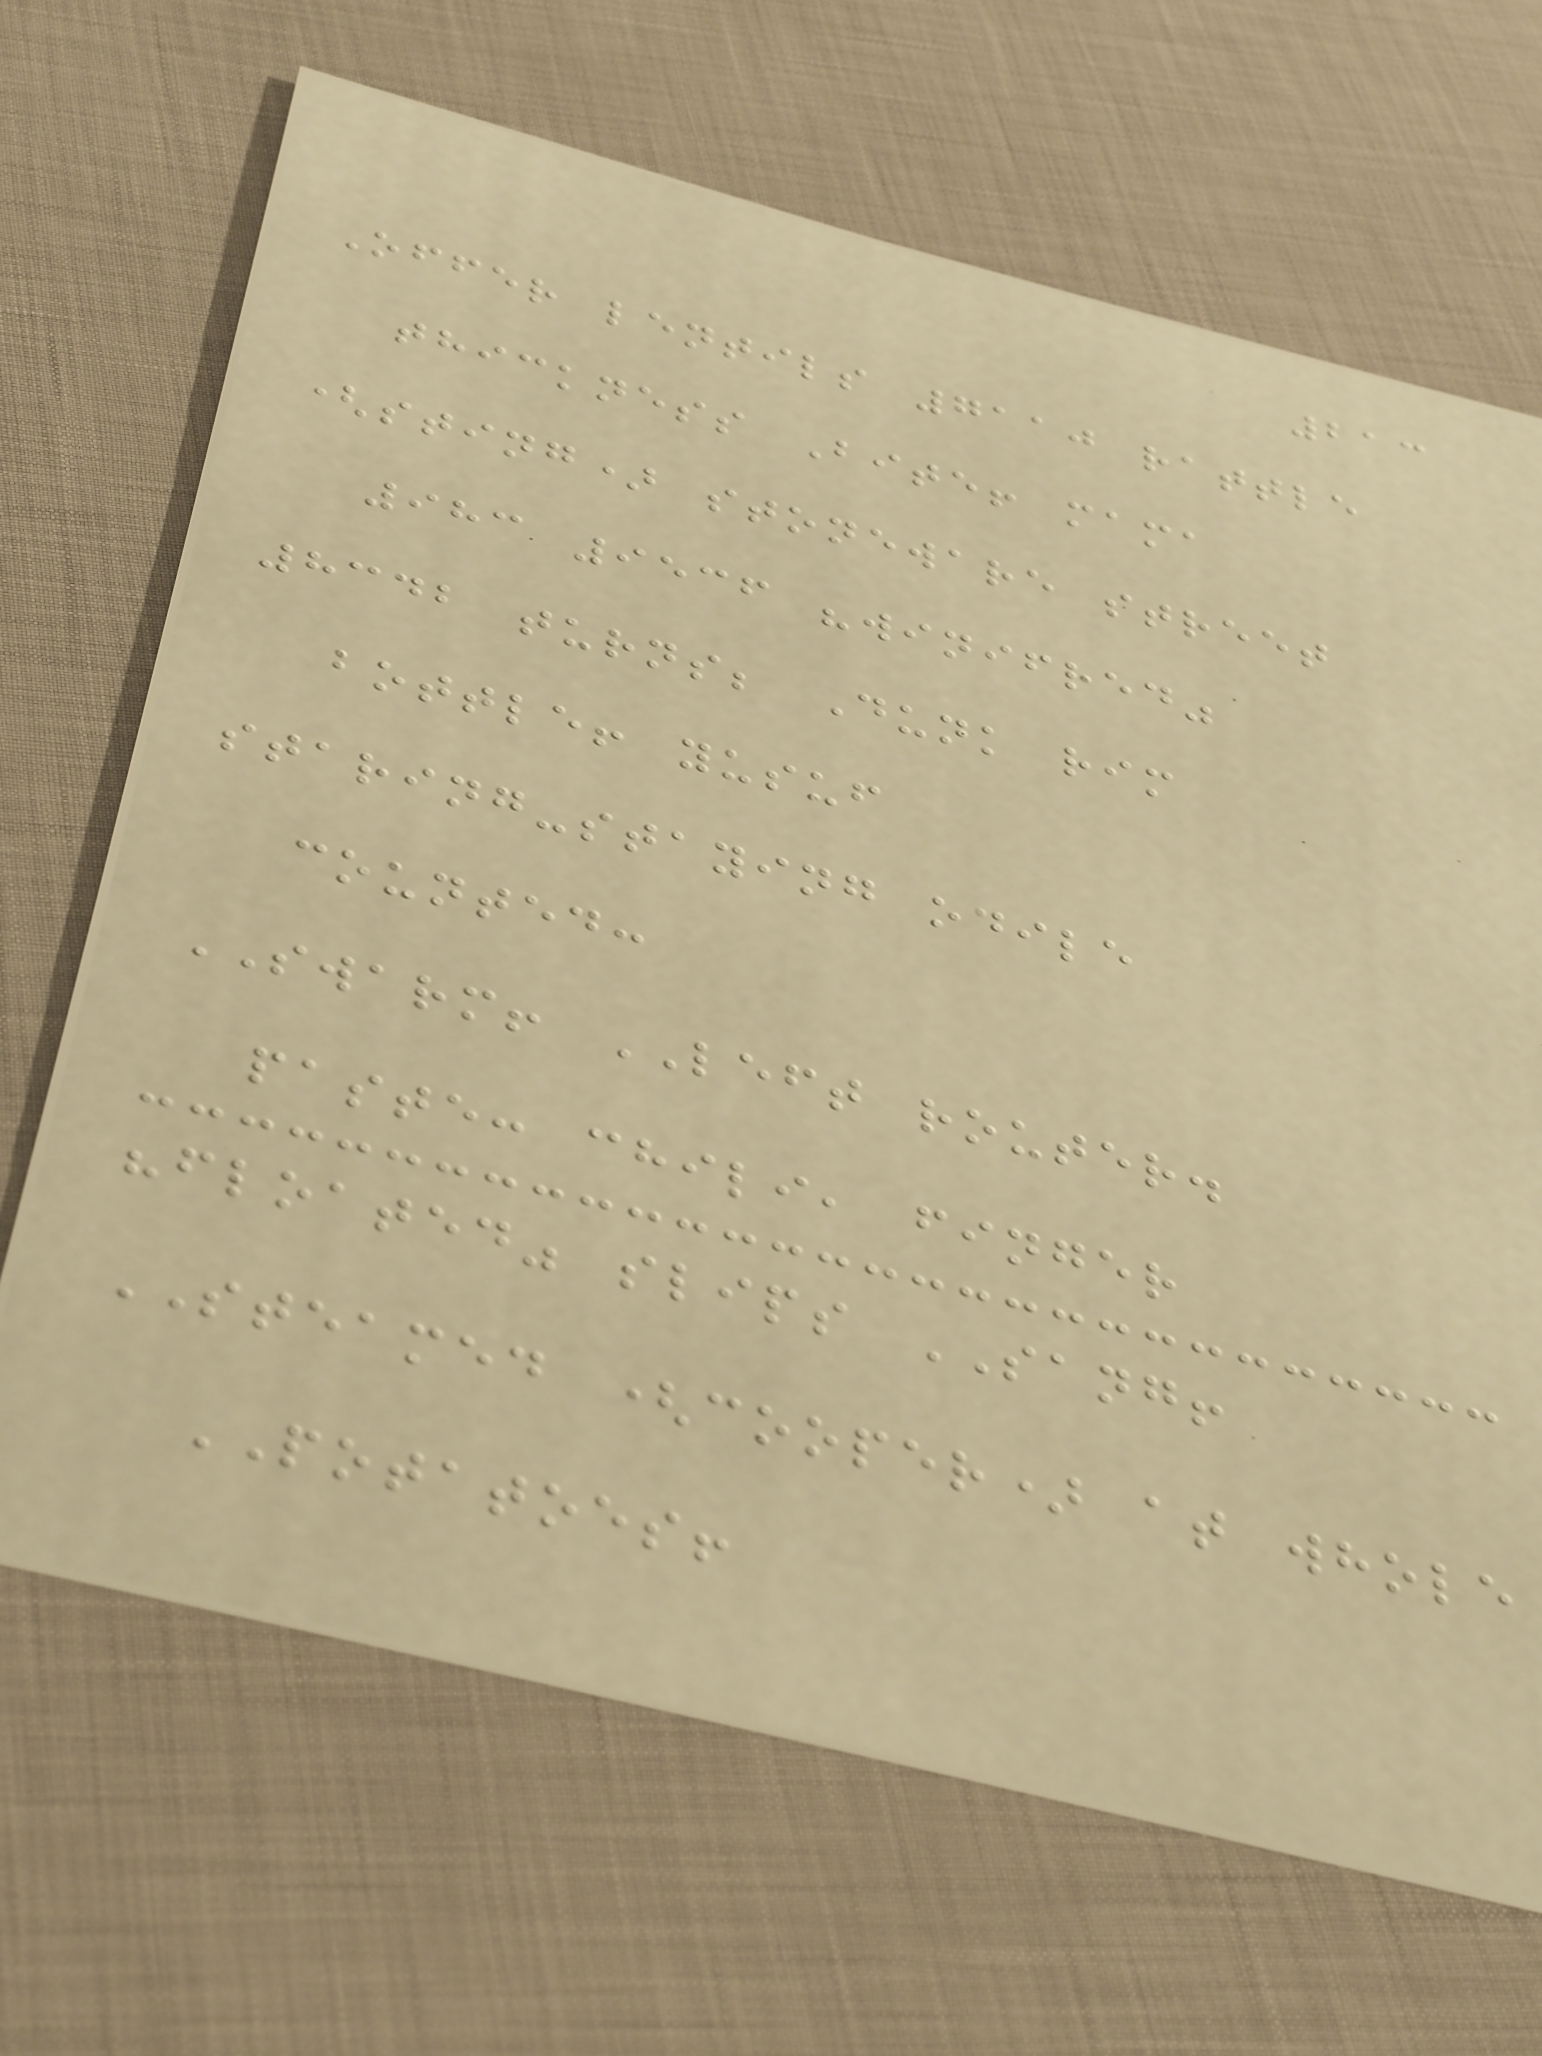213
Offer lentils 7110 rattle
thickness Bite! mama
(sting) stoneware street
983 9536 "winifred"
8342 turns; Dunk rim
bottle! yusuf
staring-staying odile
counted:
SWARM! LEFT router.
paste: chili, finger
"floated" slips SANG!
STEAMED (cooper) at whole
POTATOES!
